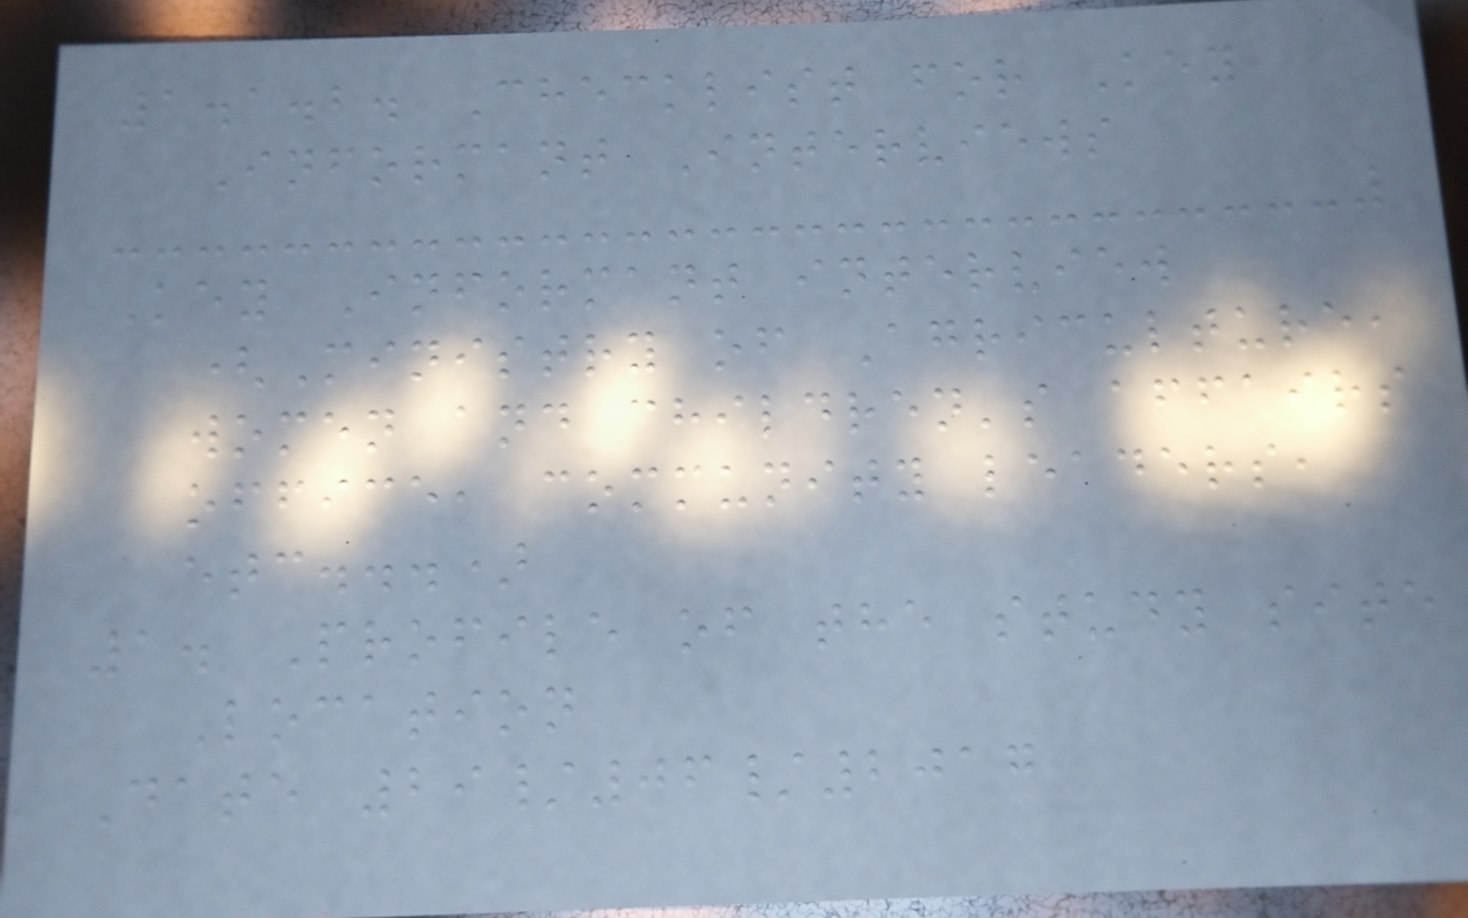1.1.2. Checklist for Key
Informant Interviews
Key Informant interview
(Ministry of Agriculture,
women and children's affairs
office, community leaders,
etc...)
1. Profile of the study site
Location
Date 29/06/2017
